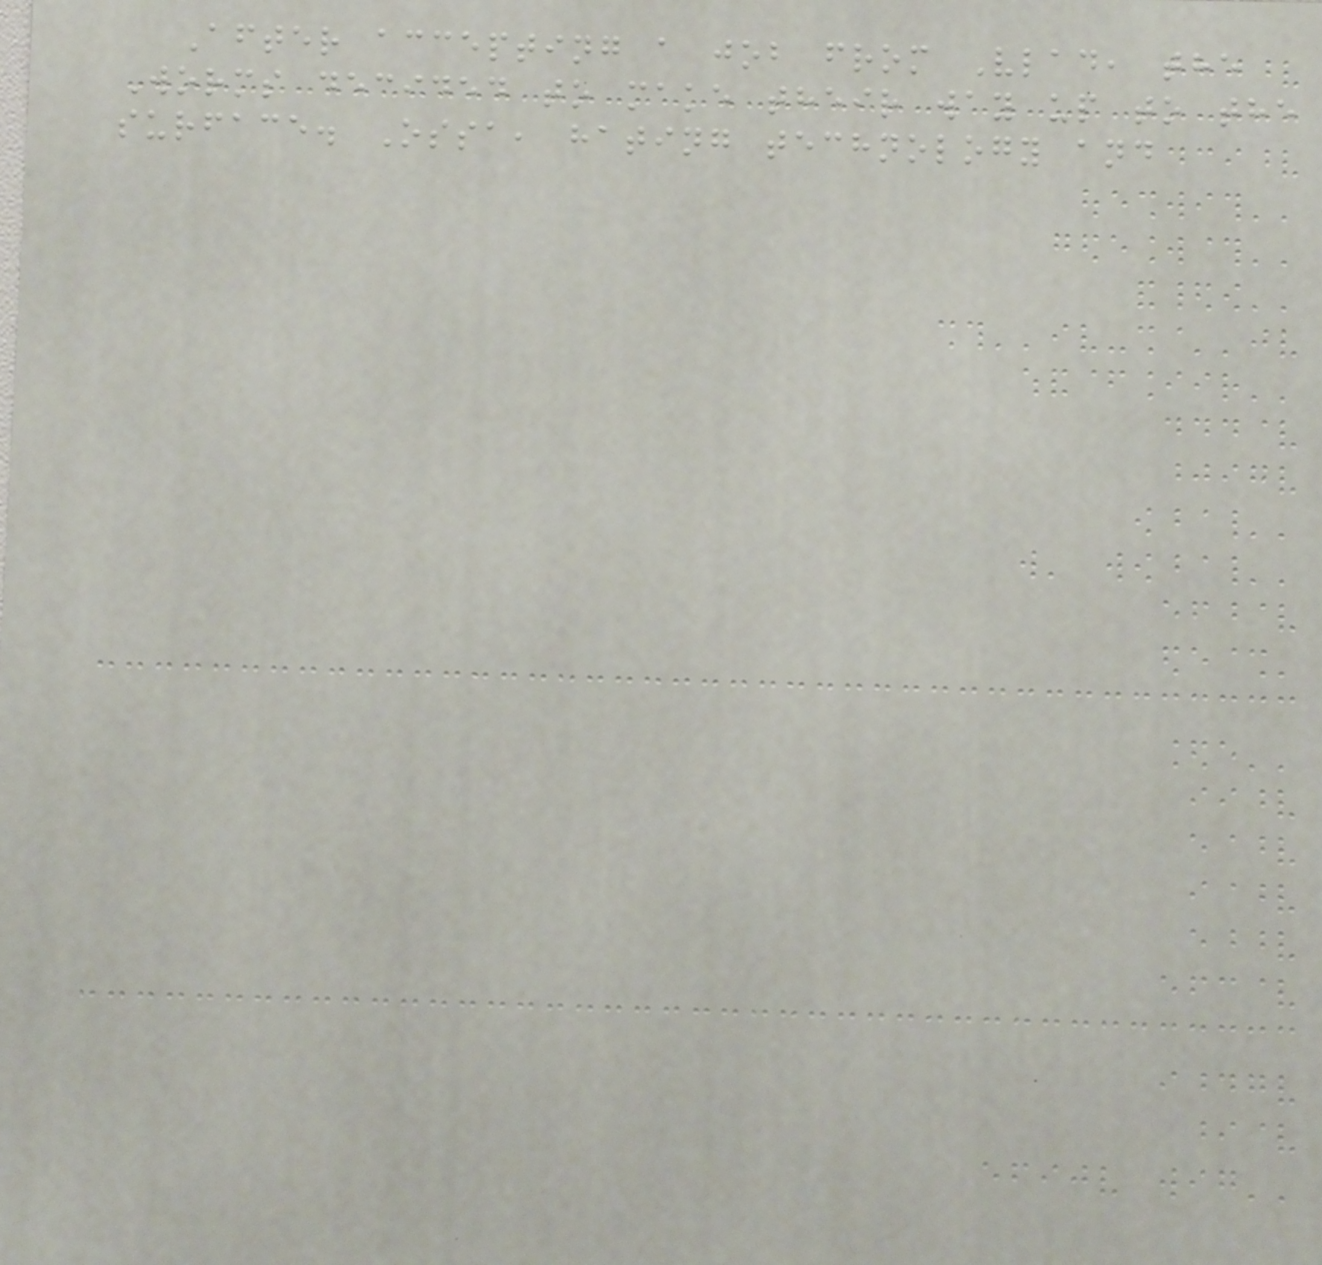After accepting a job from Vlad, the
Worms decided to make their way up to the
surface. Ossa, hating technology and
